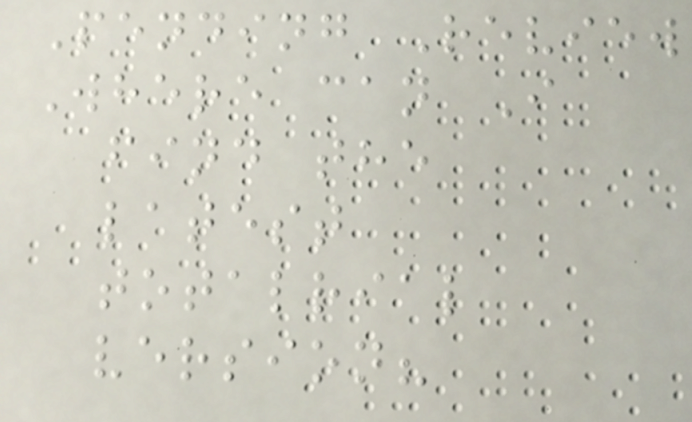Pending Review
Where can I
find the
latest
totalrial
version?
